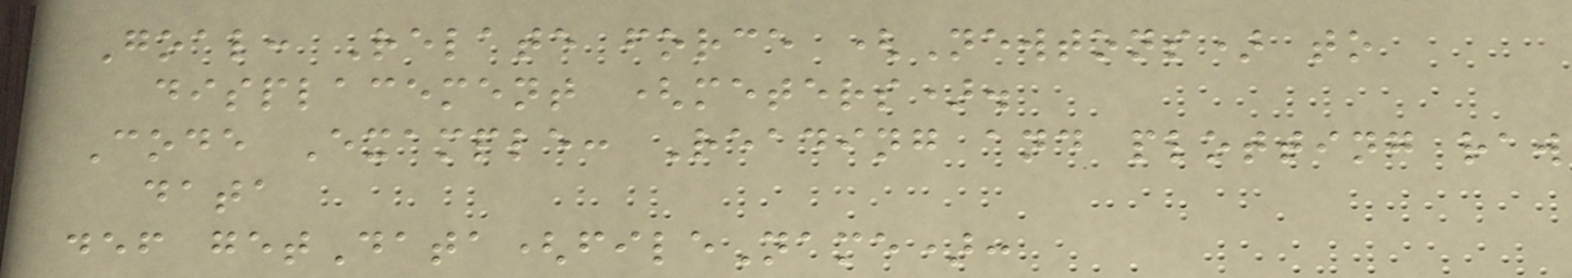Goal: Relate force (Newtons) to
displacement (meters).
Code Example: Reading and plotting raw
data
def getData(fileName):
